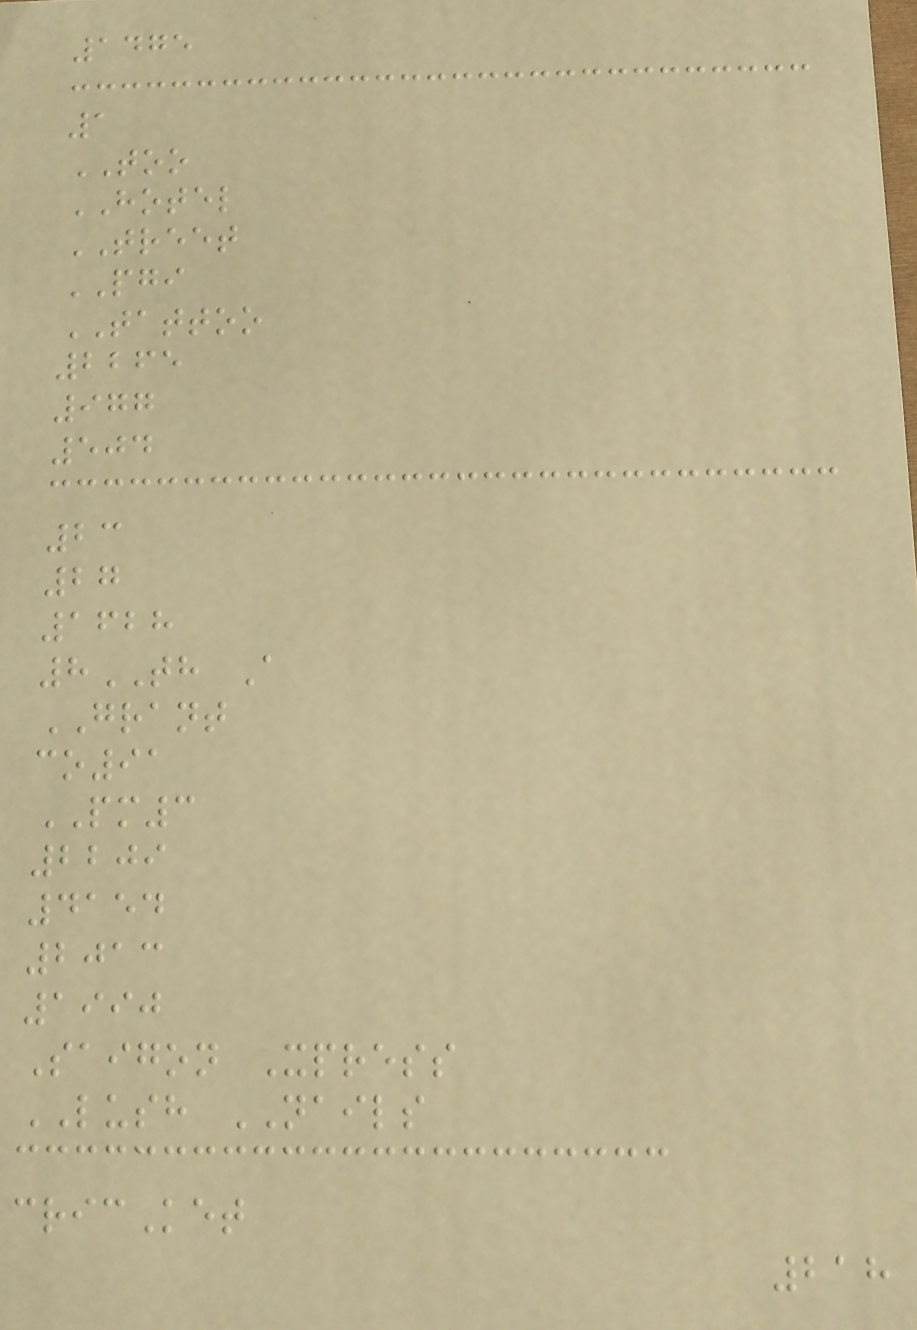1475
1
TOO
HOTEL
TREET
PGI
TATTOO
2265
977
504
23
27
1628
8TH A
GRANT
co91
PM3
2209
4154
2013
1990
Saigon Xpress
LUSH NAILS
cricKet
218
